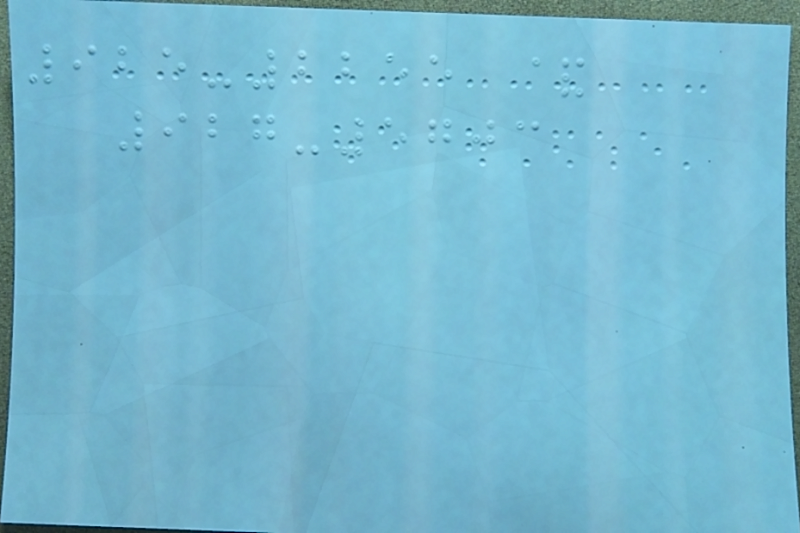925-2255 &
927-5703
